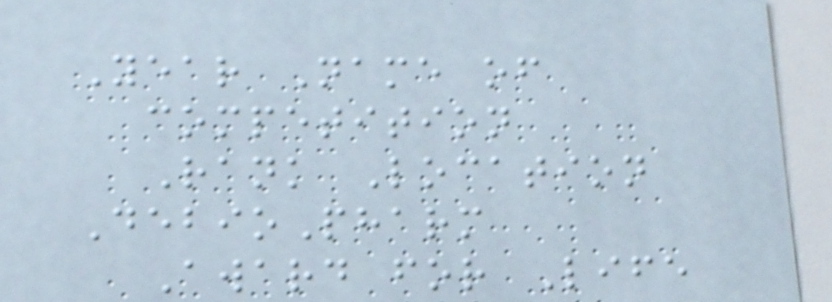Year Name of
competition
Rank Location
DebioPharm
Award for Life
